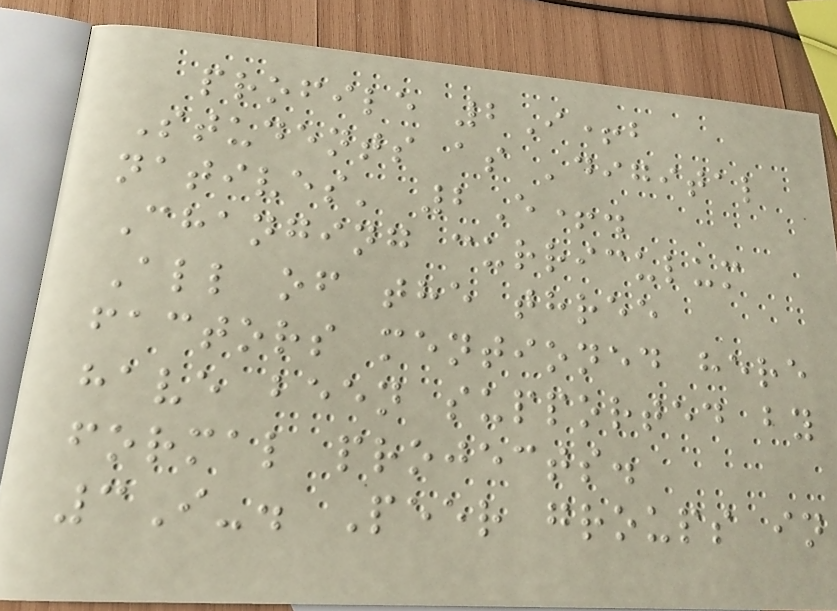profile 2I+b
Students as 'digital
natives' 2E+.
Changing curriculum
All of the three
factors mentioned here
have been supported by
formal projects.
3I-. Peer groups in
